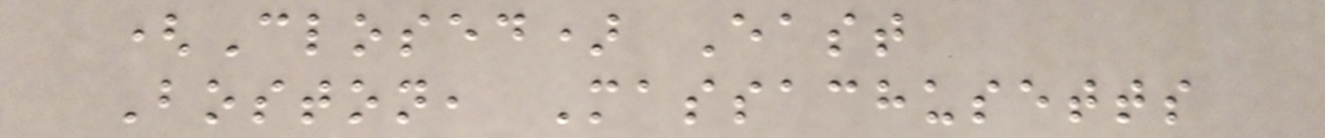(Closed) East
Boston, Massachusetts
